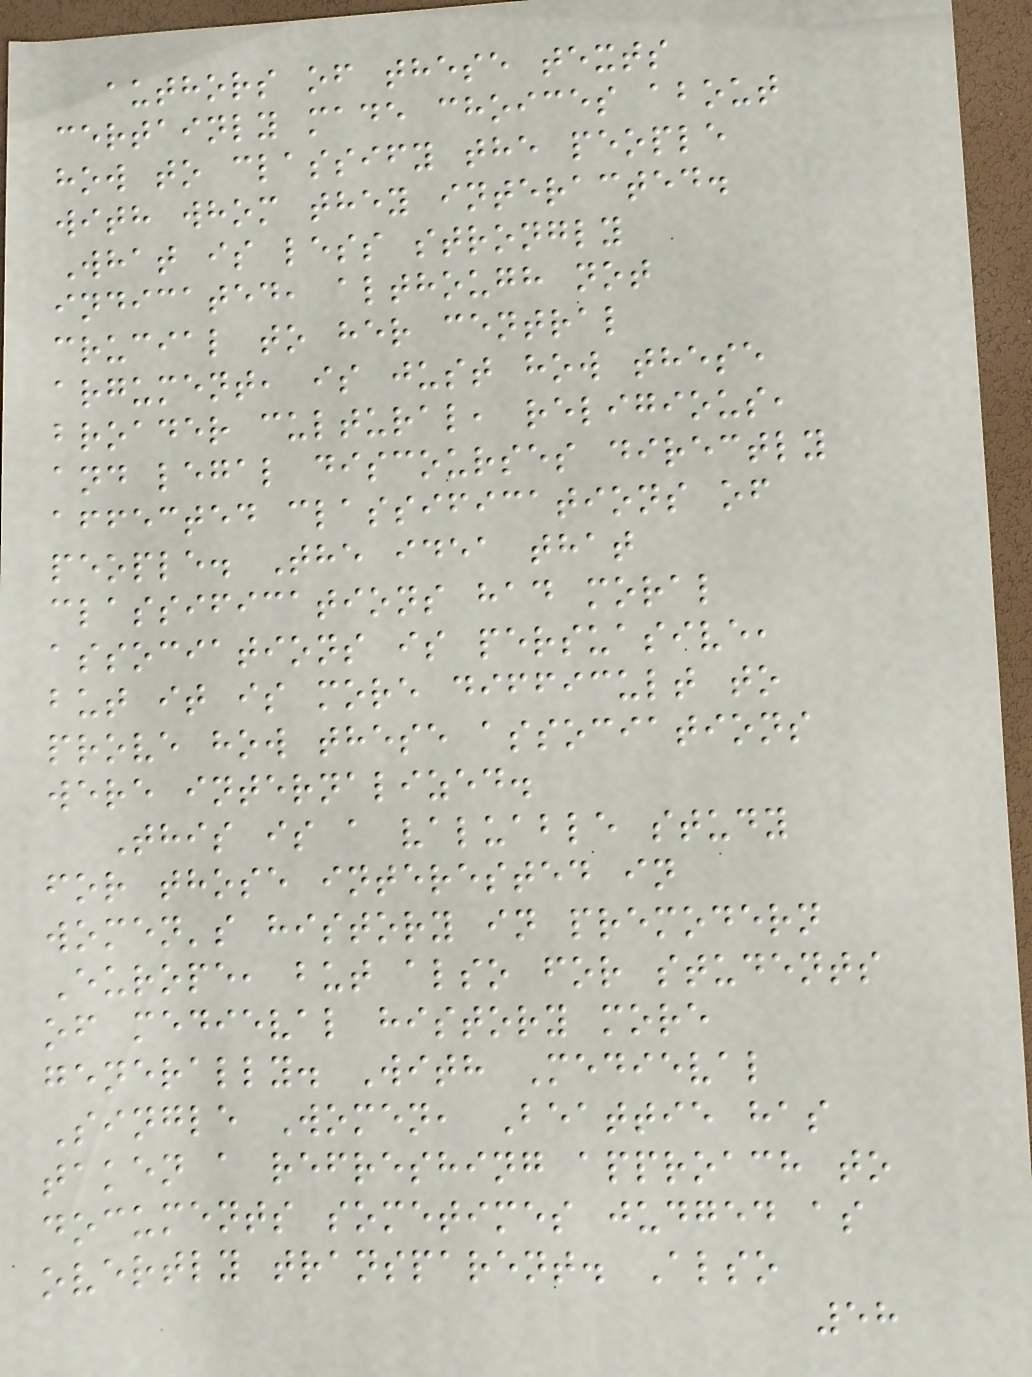authors of these texts
certainly made choices about
how to classify the people
with whom they interacted.
What is less strongly
indicated, although not
crucial to her central
argument, is just how these
broader cultural, religious,
and legal discourses directly
affected classifications of
people. The idea that
classifications had moral
associations is persuasive,
but it is more difficult to
prove how these associations
were internalized.
This is a valuable study
for those interested in
women's history in premodern
Europe, but also for students
of medieval history more
generally. With Medieval
Single Women, Beattie has
taken a refreshing approach to
documents sometimes judged as
overtly transparent. Also
58
